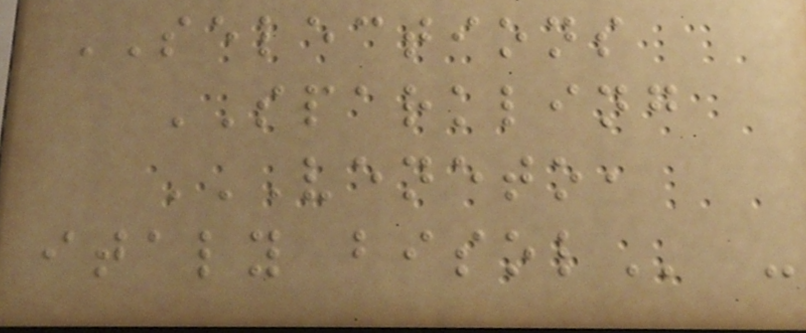SELECTIONS
SPARKLING
VENETO,
ITALY BISOL -
